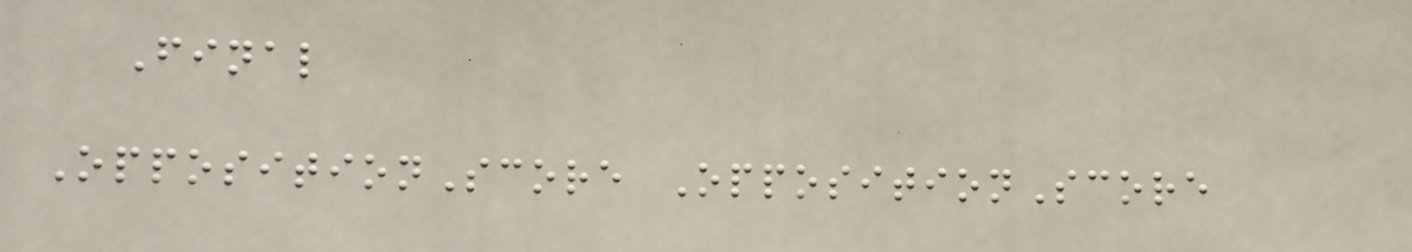Final
OppositionScore OppositionScore
